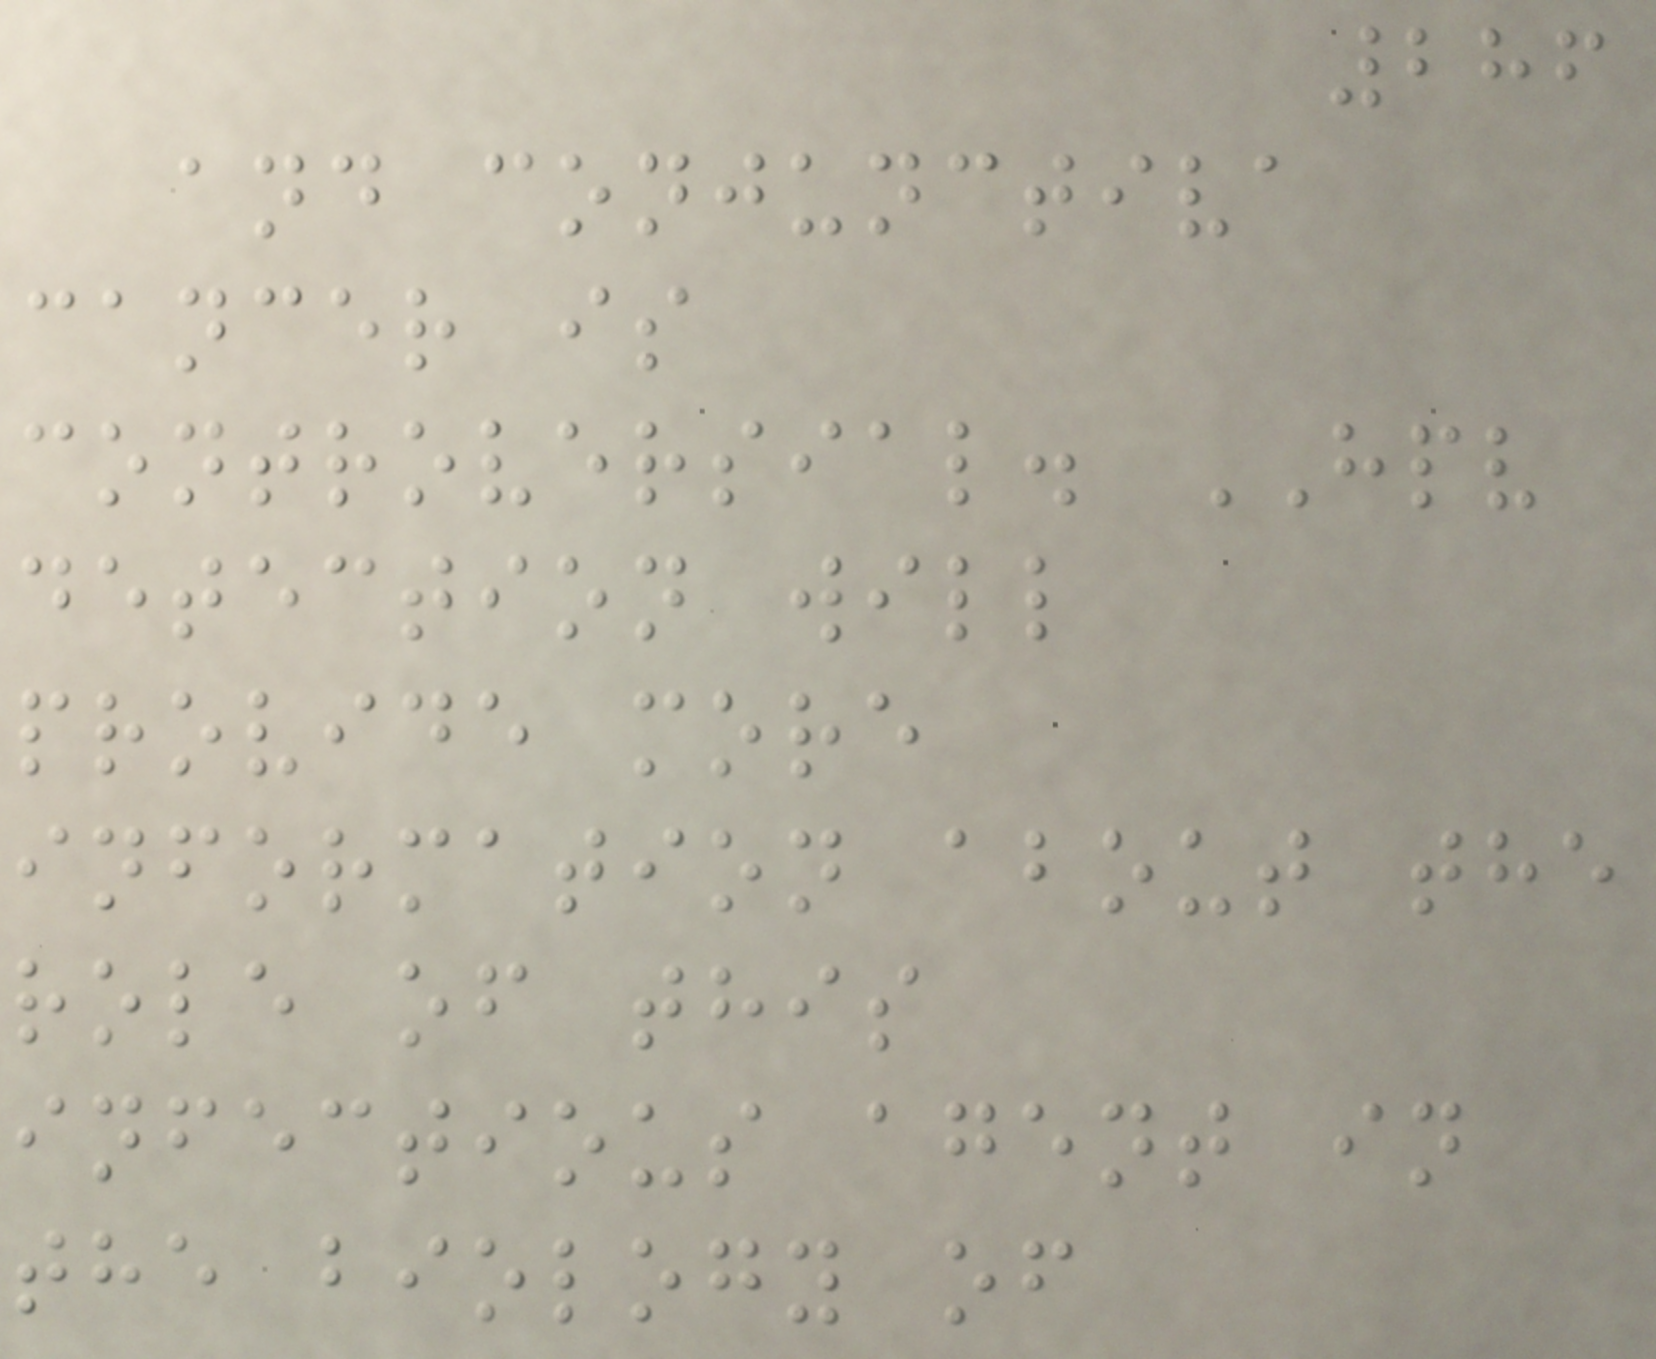286
and conjunctiva
cancer is
controversial. HPV
detection will
provide more
information about the
role of this
infectious agent in
the biology of
